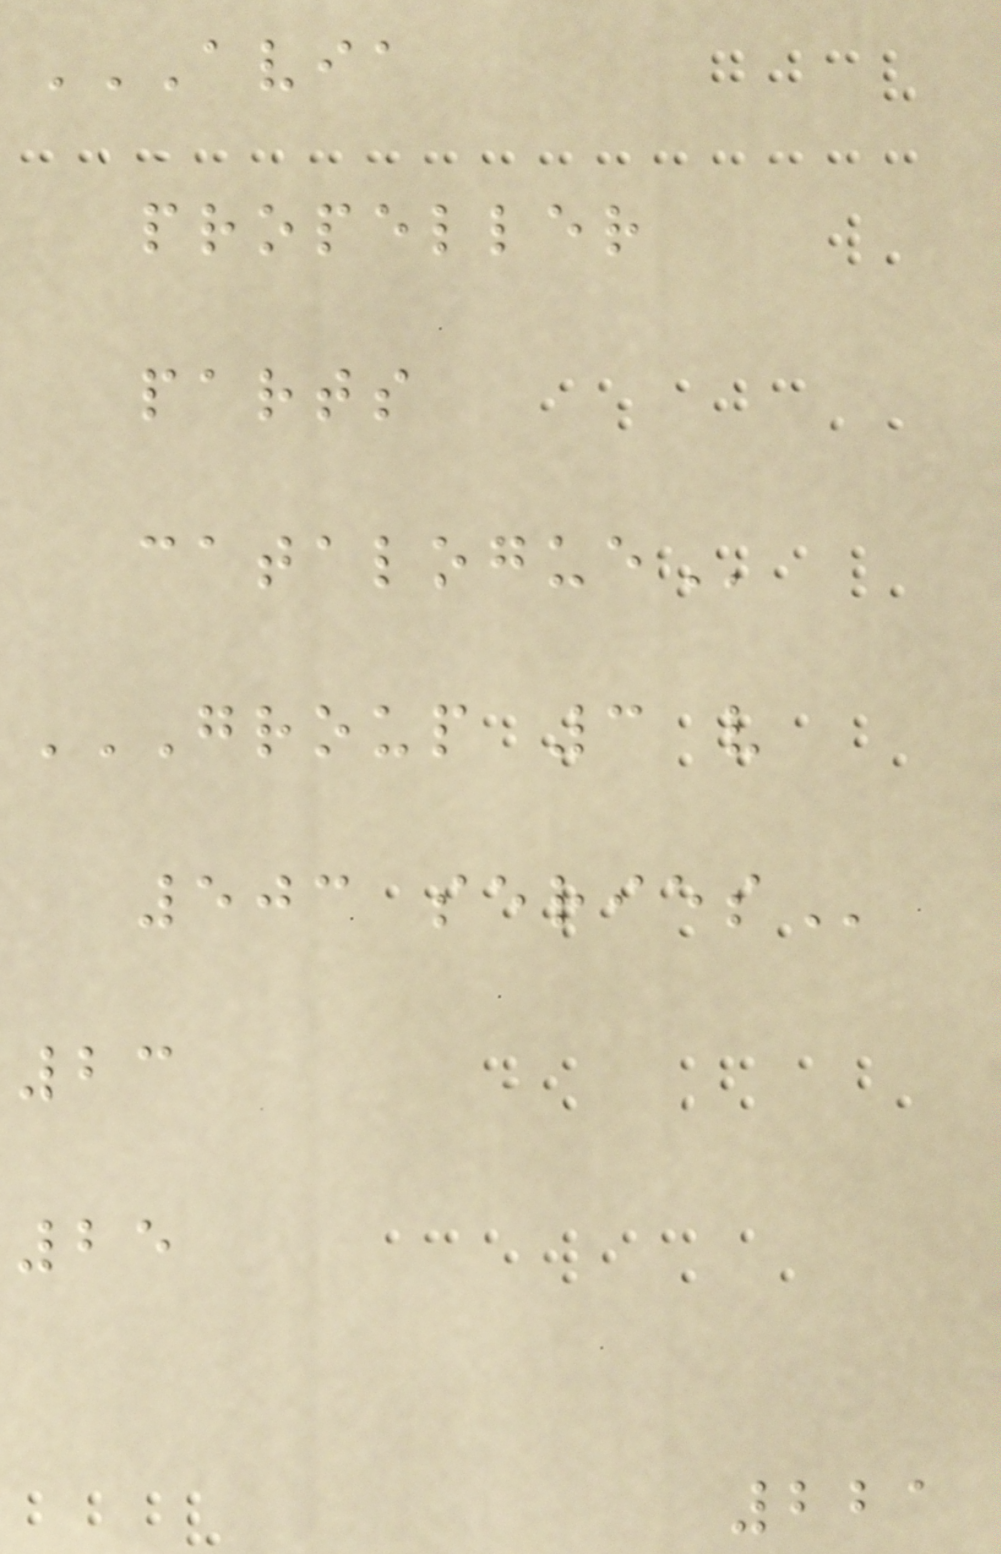AVIA
PROPELLER
PARTS
CATALOGUE
GROUP 3 V
503 SERIES
23
25
221
